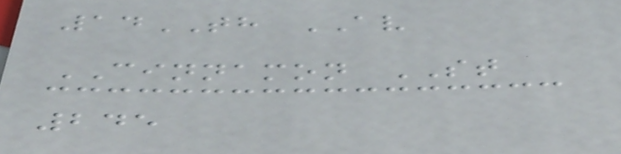14TH AV
CINNAMON ST
245
